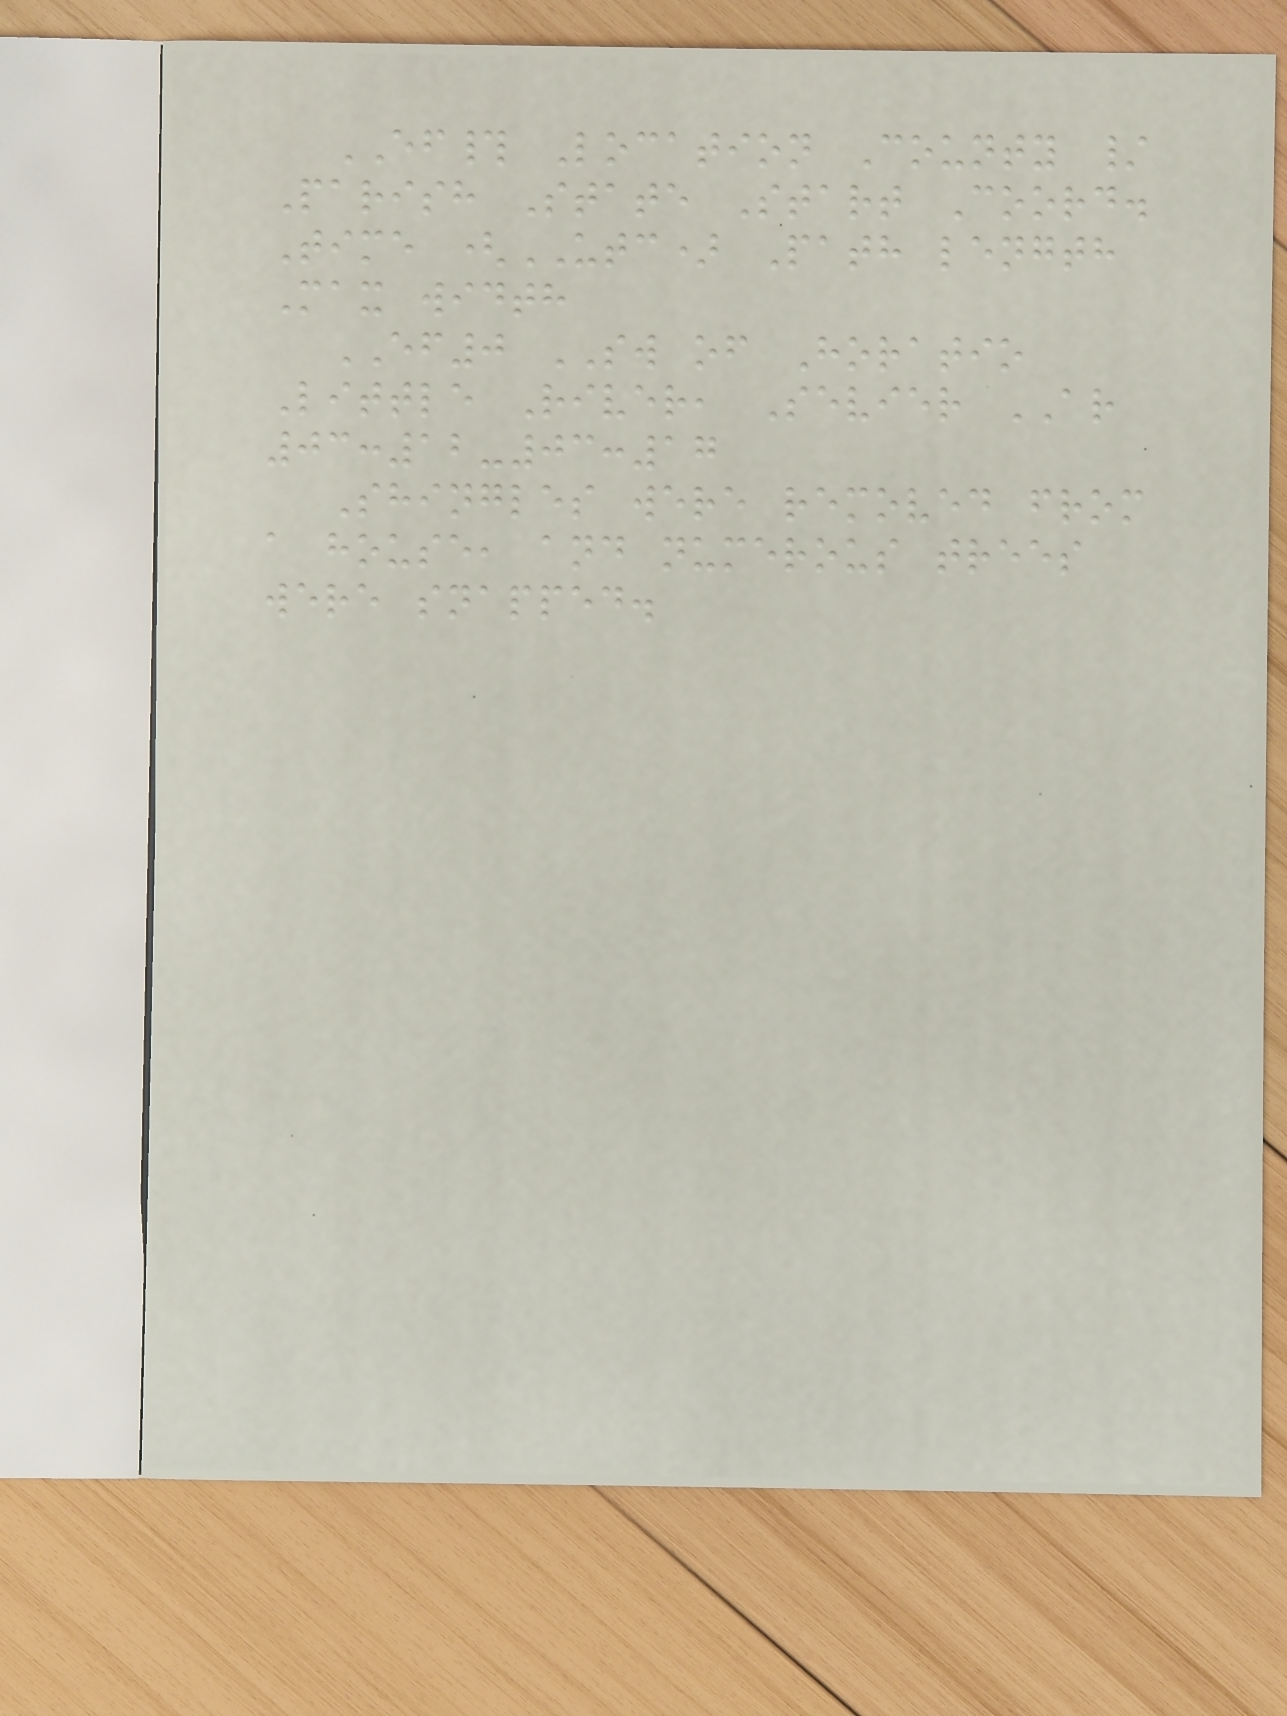EF# Location County /
Parish State Start Coord.
Time (UTC) Path length
Max width
EF0 SW of Horatio
Little River, Sevier AR
03:12-03:17
Shingles were removed from
a house, and numerous trees
were snapped.
